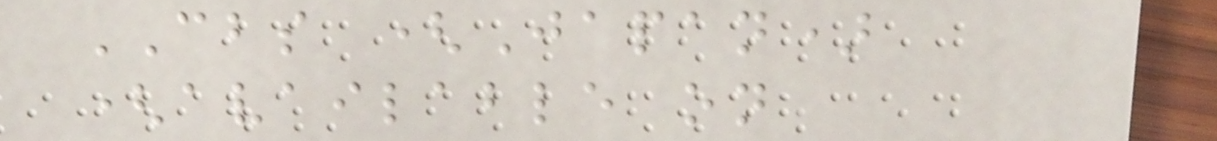CBS (Japan)
(available on
